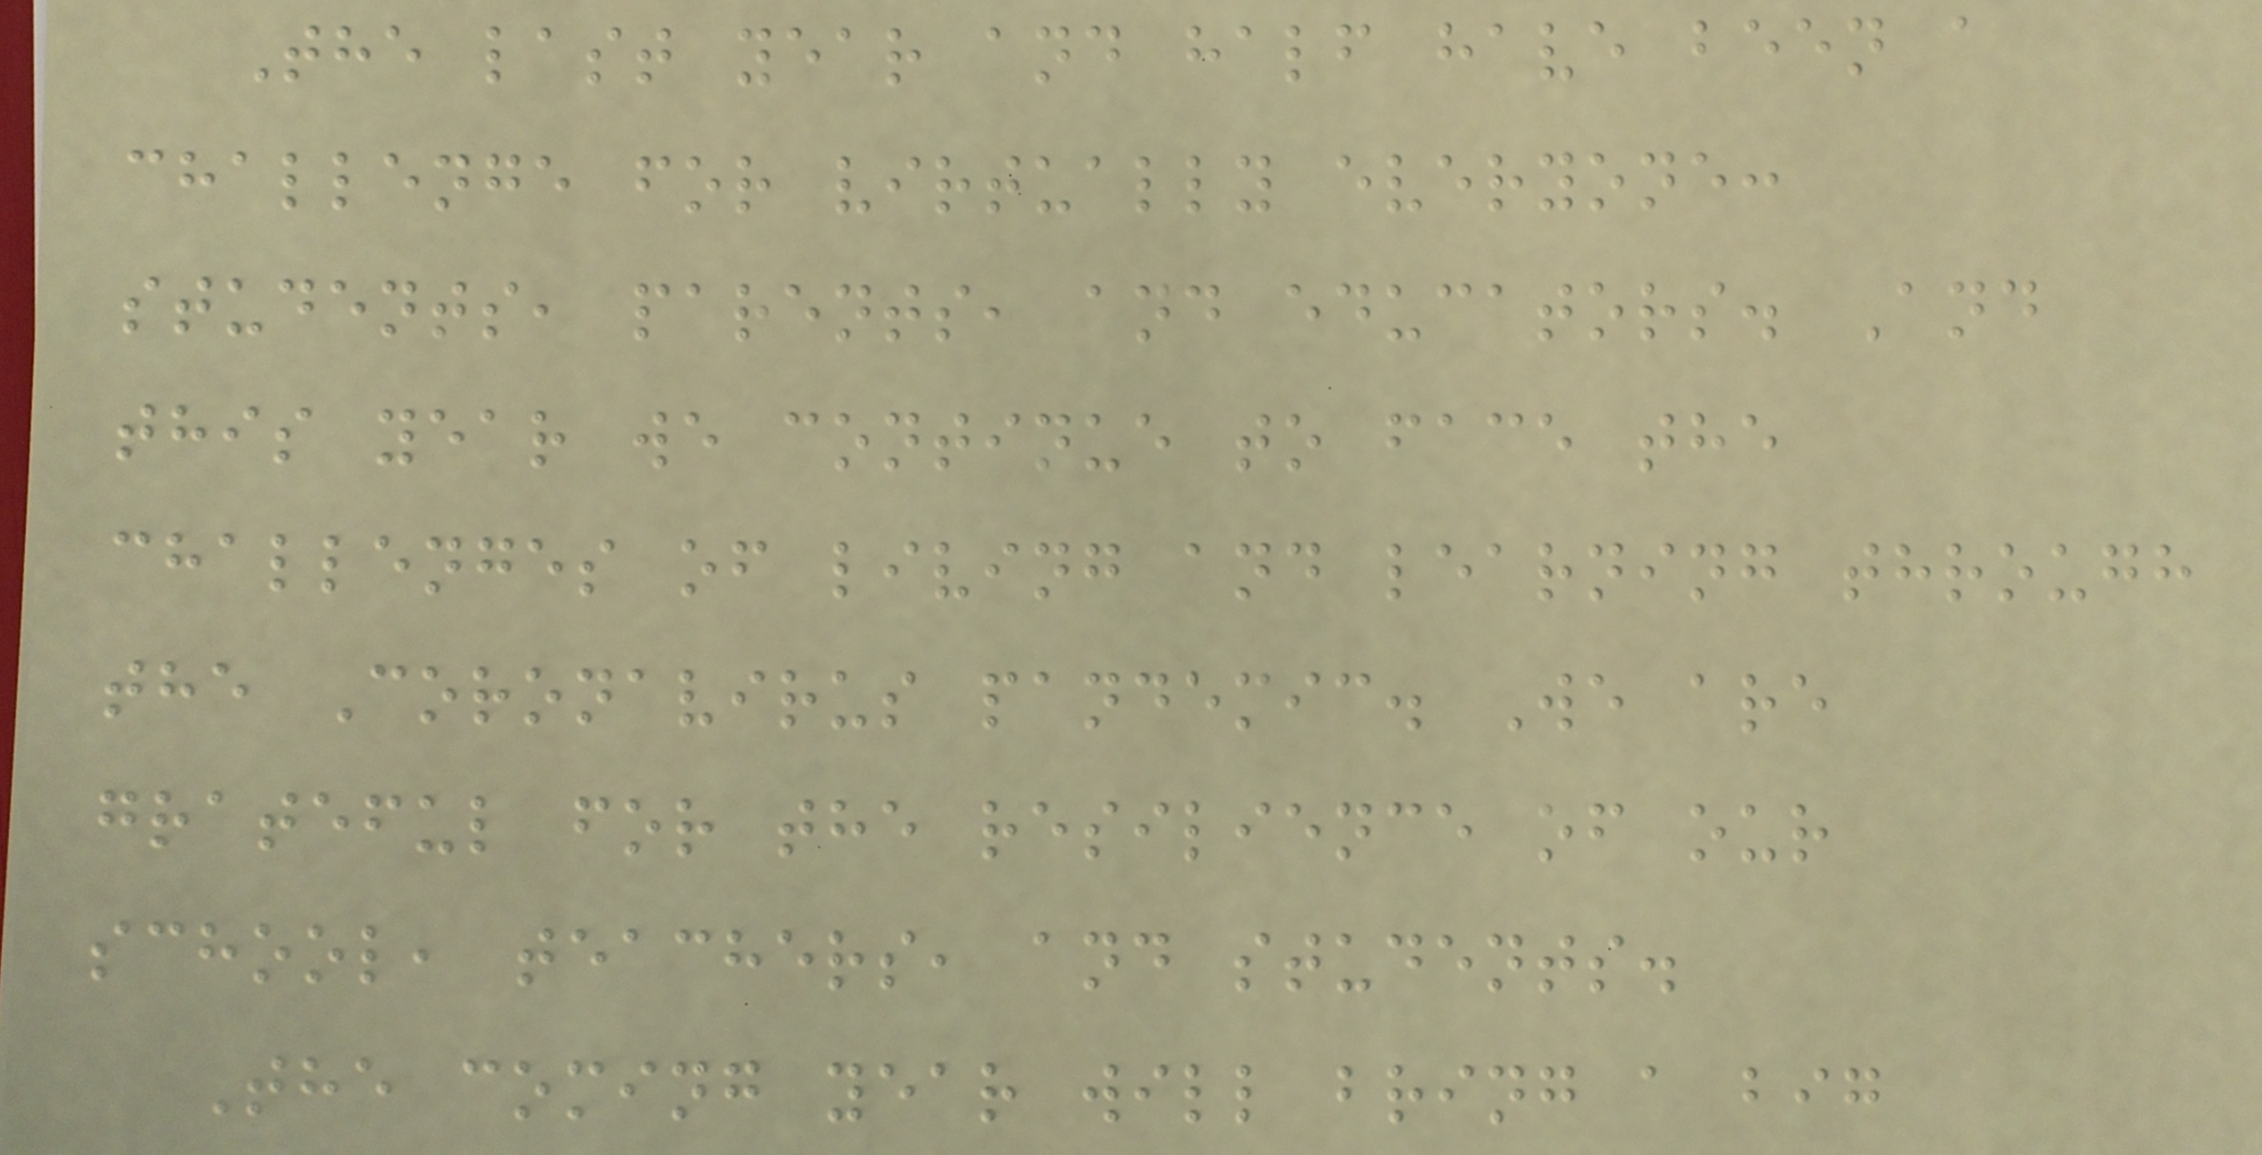The last year and half have been a
challenge for virtually everyone:
students, parents, and educators. And
this year we continue to face the
challenges of living and learning through
the Coronavirus pandemic. We are
grateful for the resilience of our
school, teachers, and students.
The coming year will bring a big
